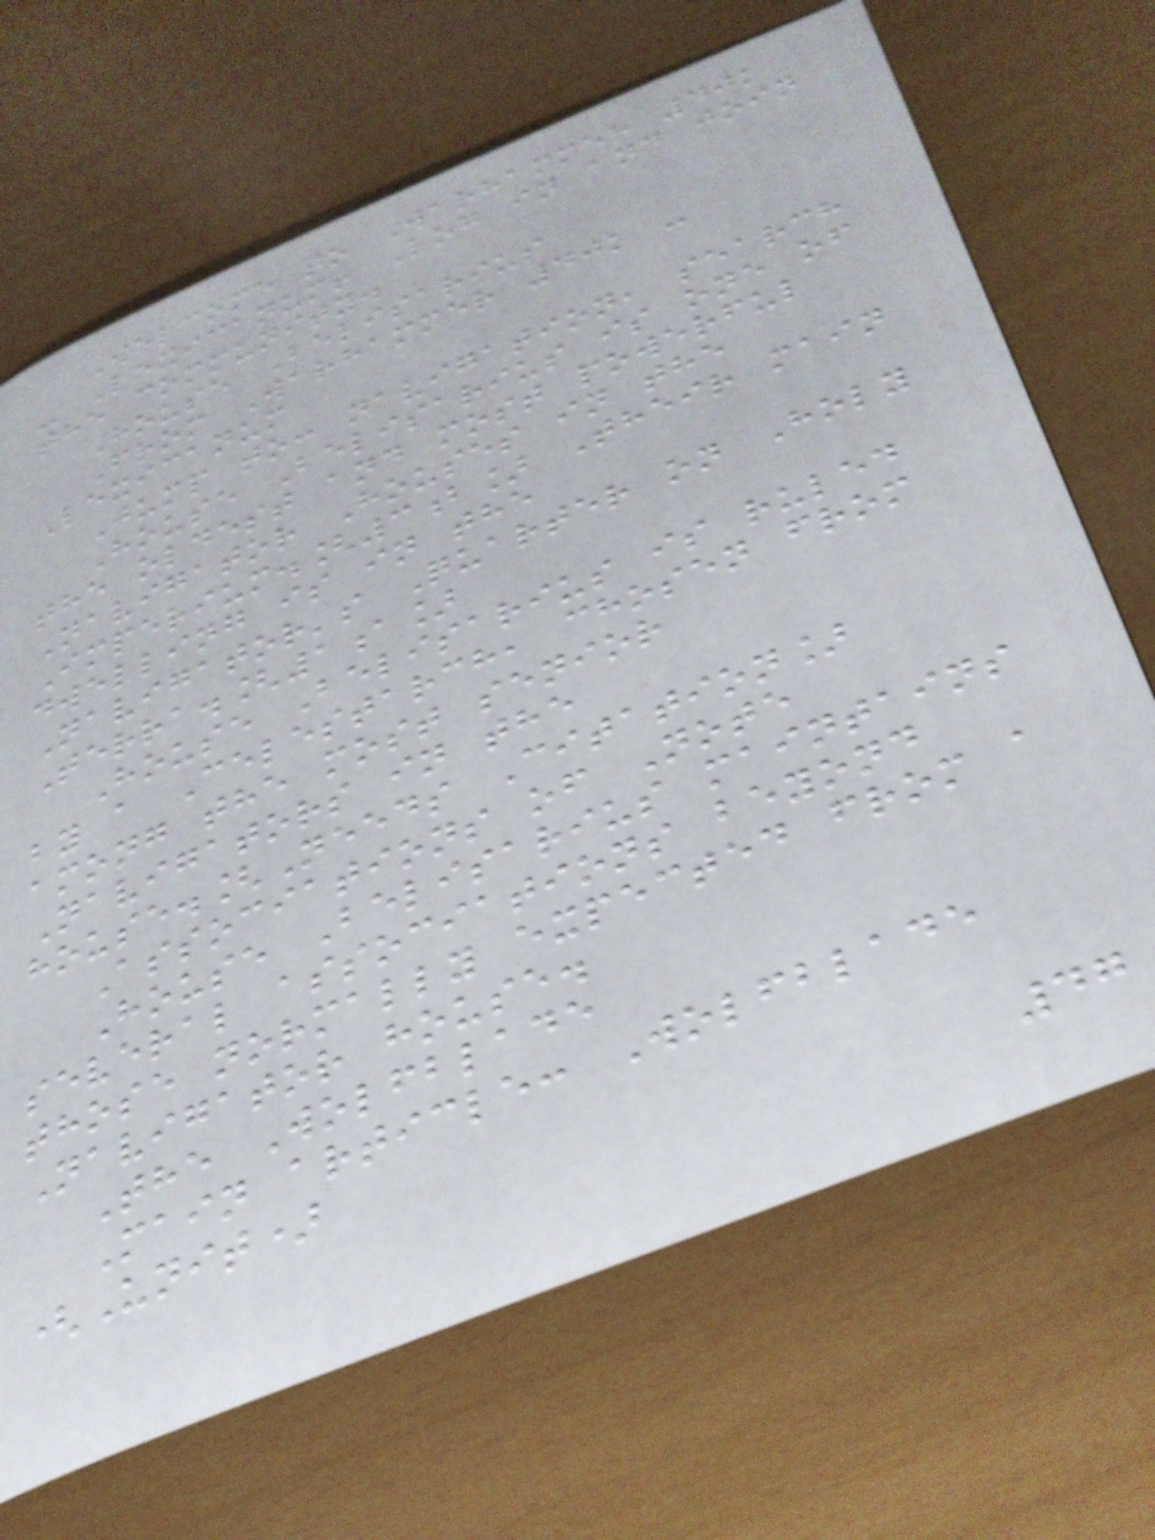Welcome to Warhammer 40k
- Lexicanum! Log in and join
the community.
House Belisarius
From Warhammer 40k -
Lexicanum
Jump to: navigation, search
House Belisarius is one of
the oldest and most powerful
Navigator Houses in the
Imperium.[3b] Their main
dwelling is in the
Navigator's Quarter on Holy
Terra.[1a]
House Belisarius is ruled
by a Celestarch, chosen from
among the most senior
Navigators in the
house.[Needs Citation]
Associations of Note
House Belisarius maintains
several associations beyond
those normally expected from a
Navigator house.
The Wolfblade
Main article: Wolfblade
(Unit)
47
